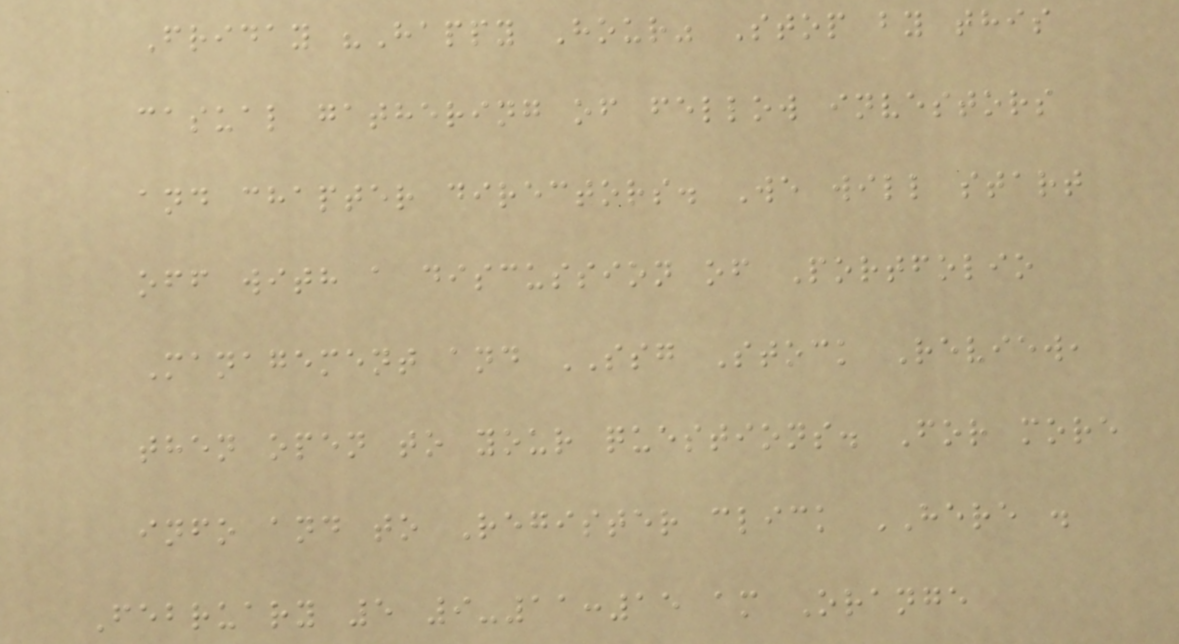Friday "Happy Hour" Stop by this
casual gathering of fellow investors
and chapter directors. We will start
off with a discussion of Portfolio
Management and SSG Stock Review,
then open to your questions. For more
info and to Register click HERE .
February 5 9-11:15 am Orange
